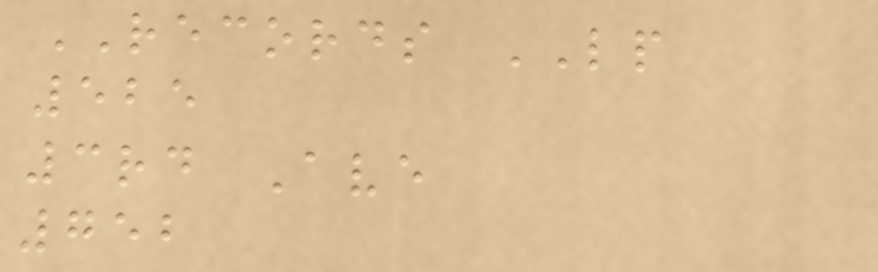RECORDS LP
525
3rd Ave
752
